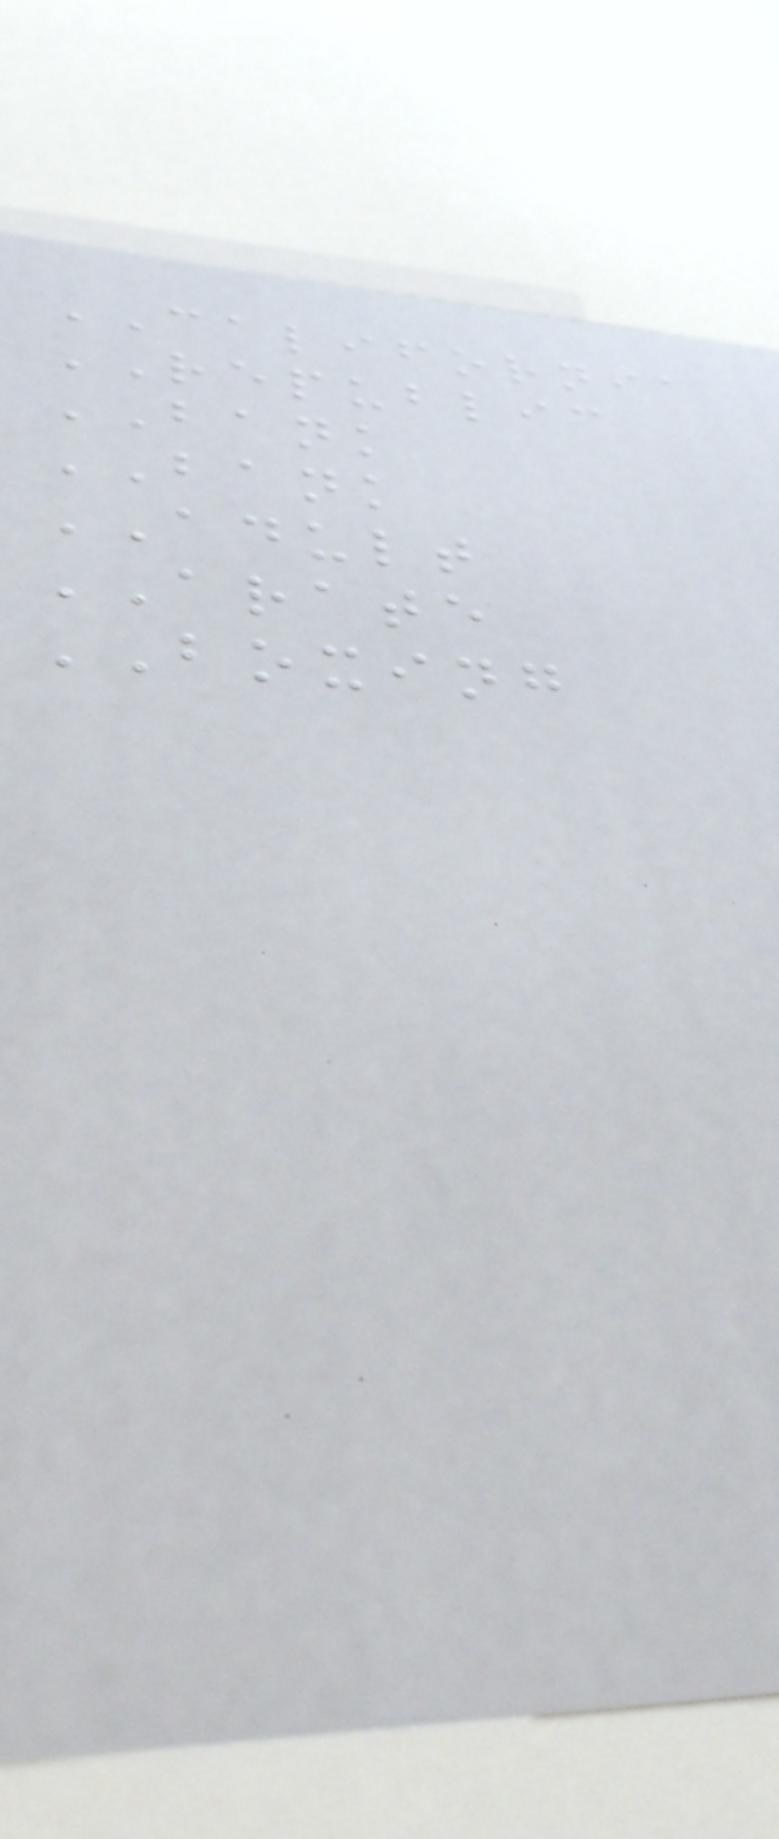CALIFORNIA
REPUBLIC
BANK
BANK
ADULT
ARATE
BOXING
